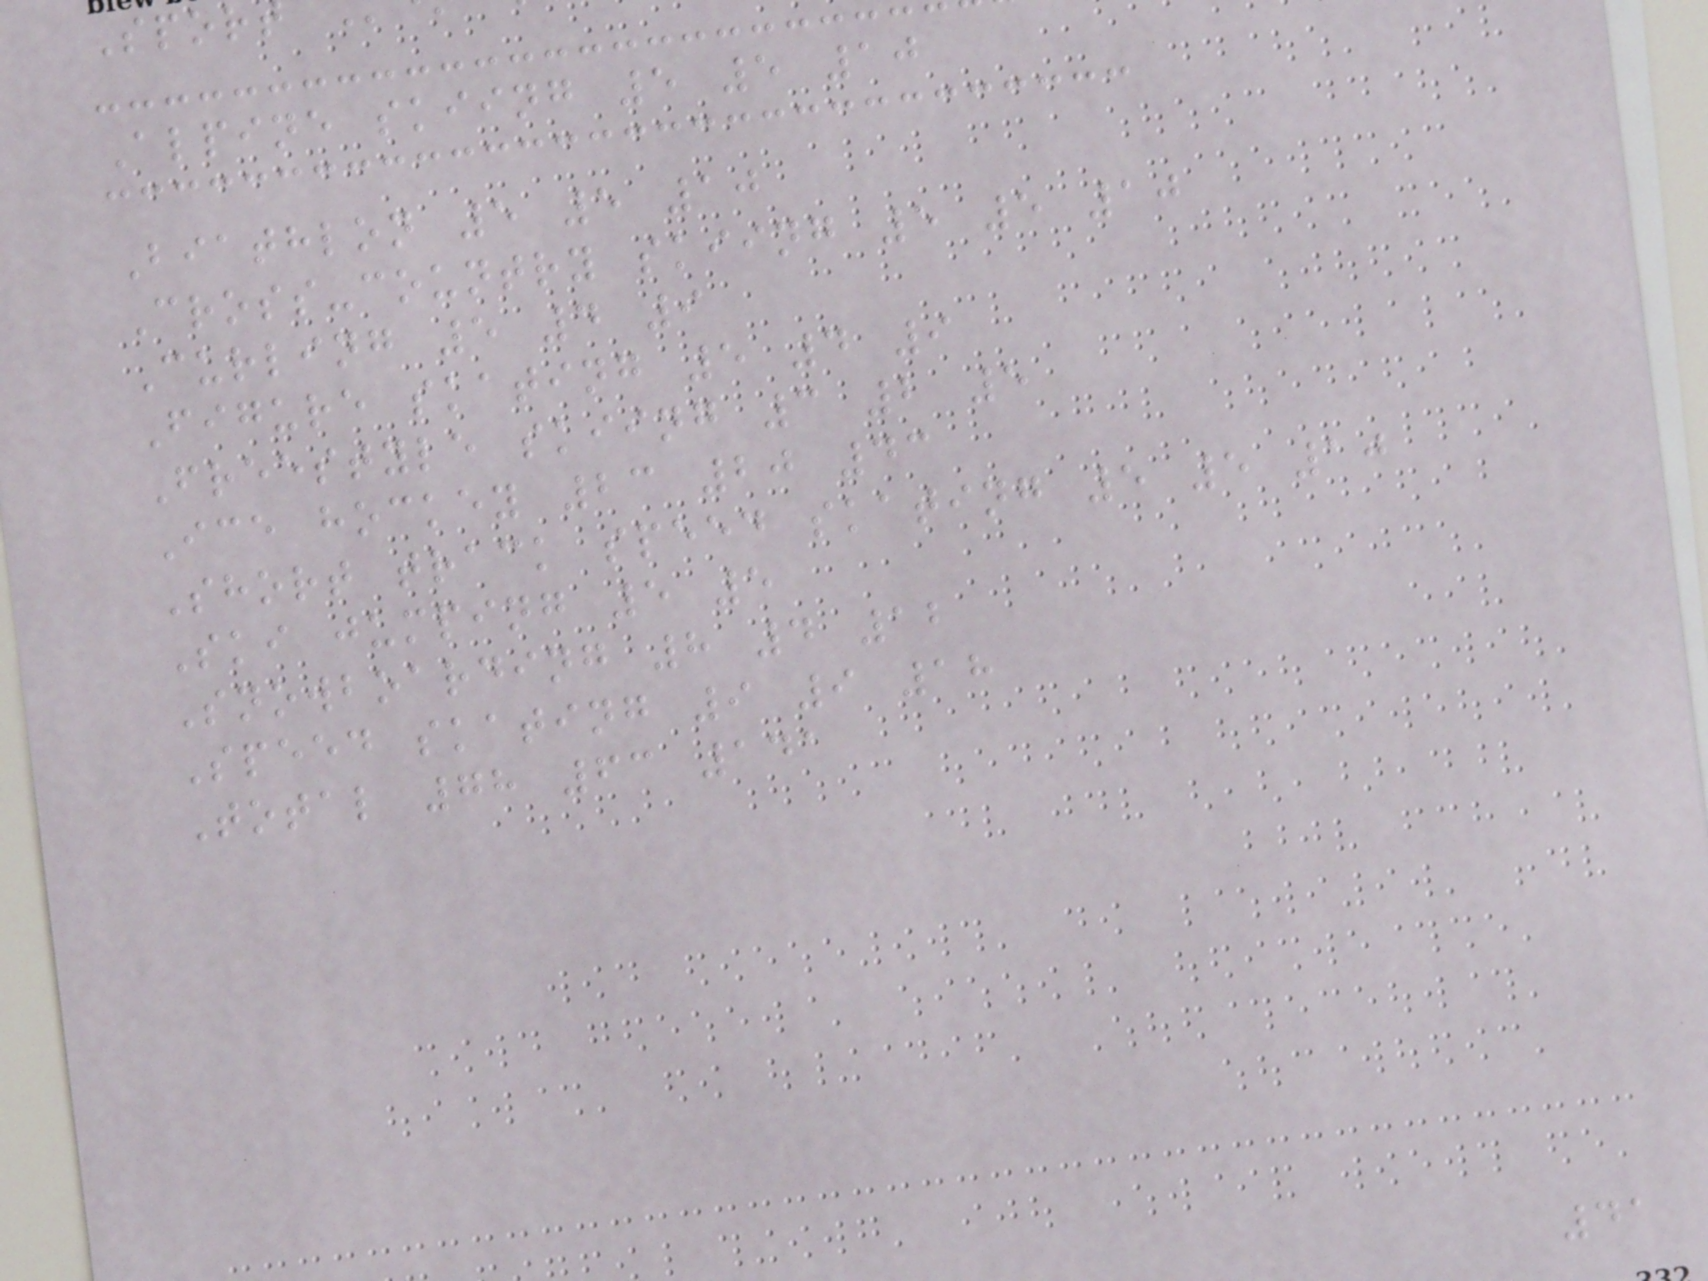Alpine skiing 5 5 10
Biathlon 5 5 10
Cross-country skiing 5 5 10
Curling 5 4 9
Figure skating 5 4 9
Freestyle skiing 3 2 5
Ice hockey 23 20 43
Short track speed skating 5 5 10
Ski jumping 5 5
Snowboarding 8 4 12
Speed skating 9 9 18
Total 78 63 141
41
